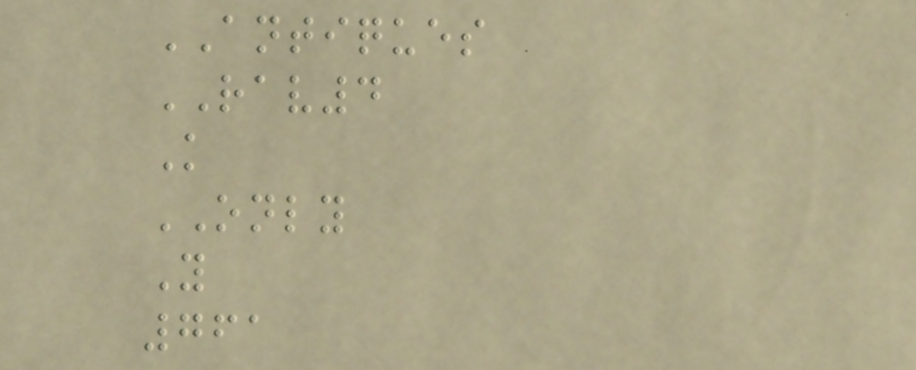ANTIQUES
RAV4
K
ONLY
Y
761
